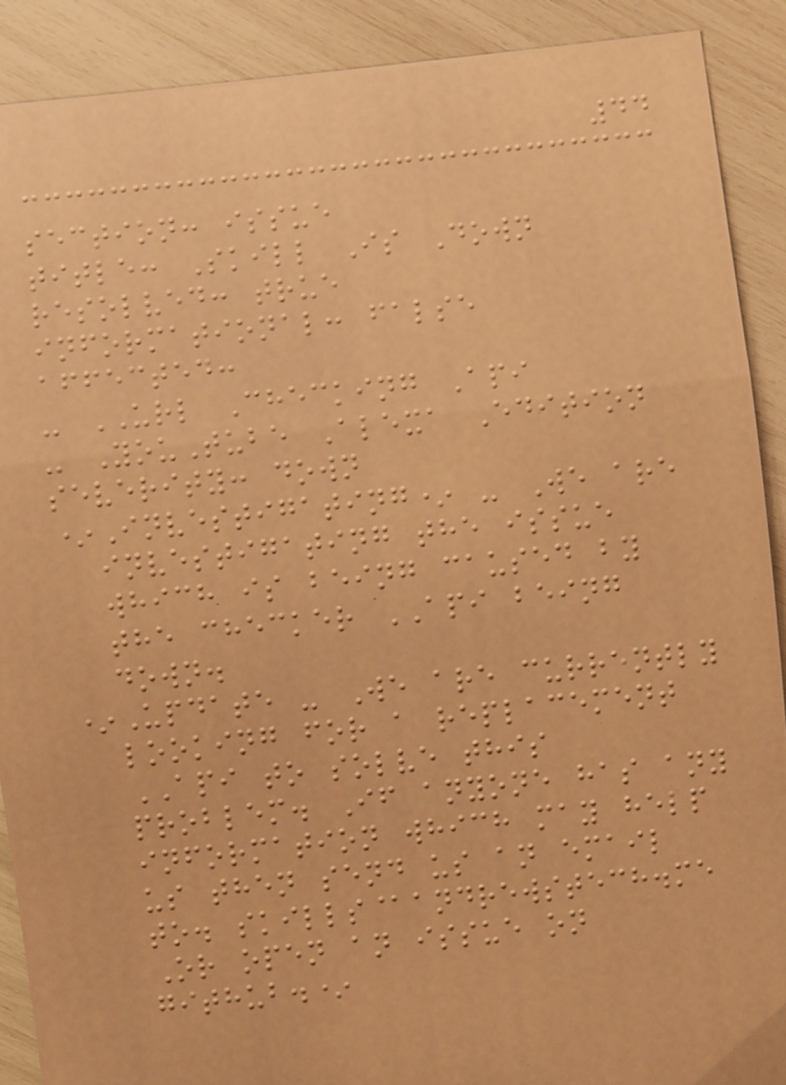44
section: issue
title: Skill Is Down
resolved: true
informational: false
affected:
- URL Checking Api
- YouTube Alexa Edition
severity: down
*Investigating* - We are
investigating the issue
which is being caused by
the checker API being
down.
*Update - We are currently
looking for a replacement
API to solve this
problem. If anyone has any
information which may help
us then send us an email
to. skills@andrewstech.me
Or open an issue on
github.*
